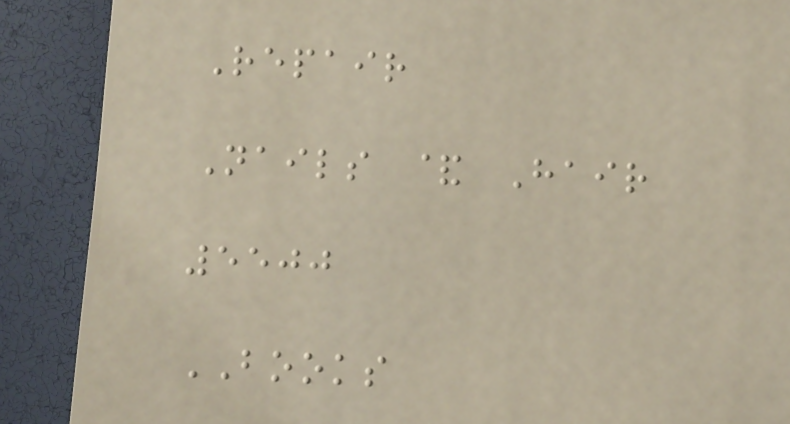Repair
Nails & Hair
5500
BOOKS
